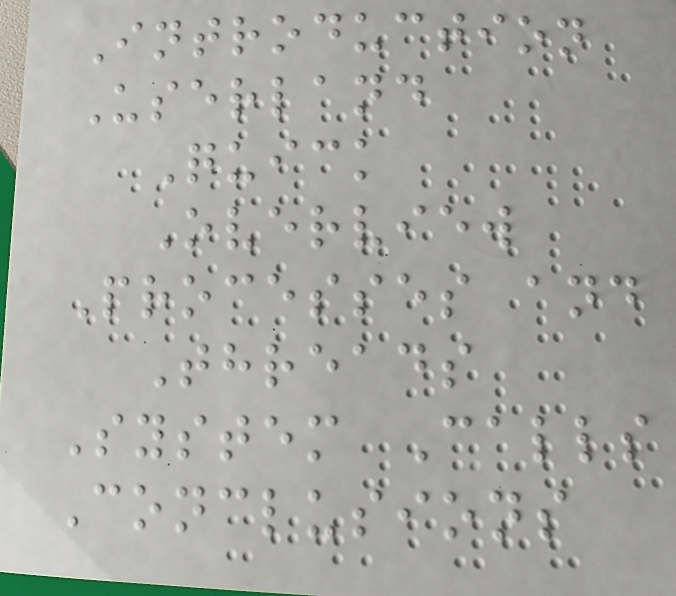Introduction
Userland
Quick
Overview
Processes and
Threads
System Calls
Conclusions
